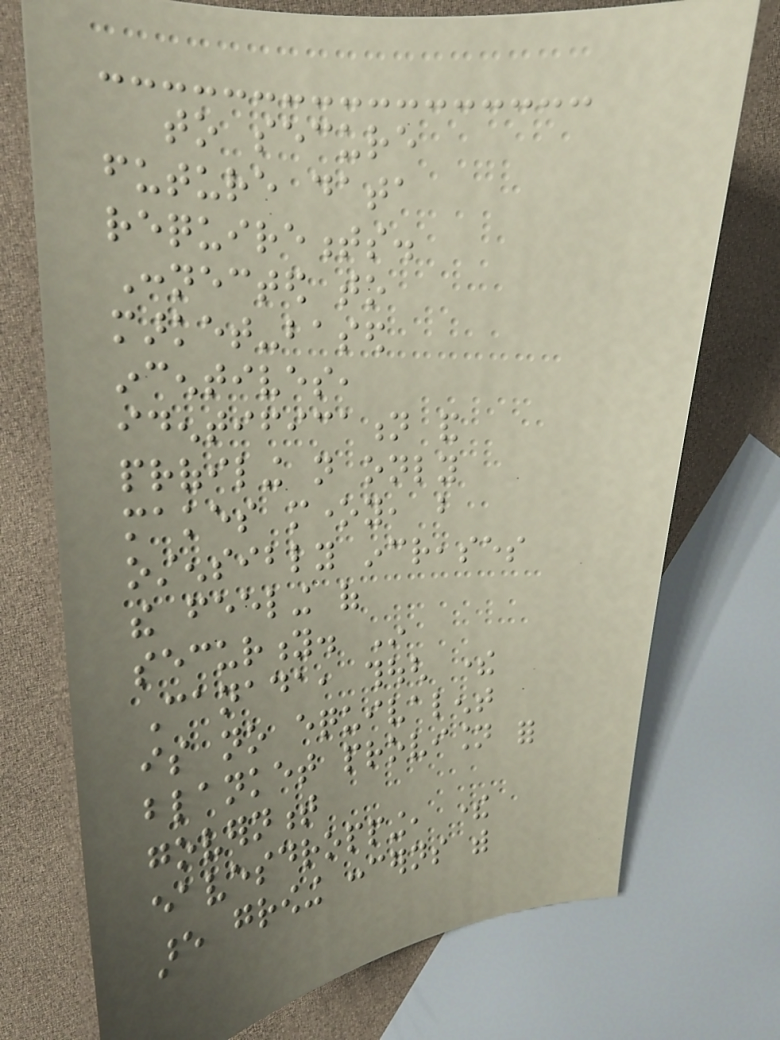to secure
future data
requirements.
Connected to
market-based
incentives,
identification and
profiling not only
makes money, but
ostensibly increases
the feeling of
security. In
Canada, though there
is no equivalent
blanket provision for
government
eavesdropping, there
are growing concerns with
